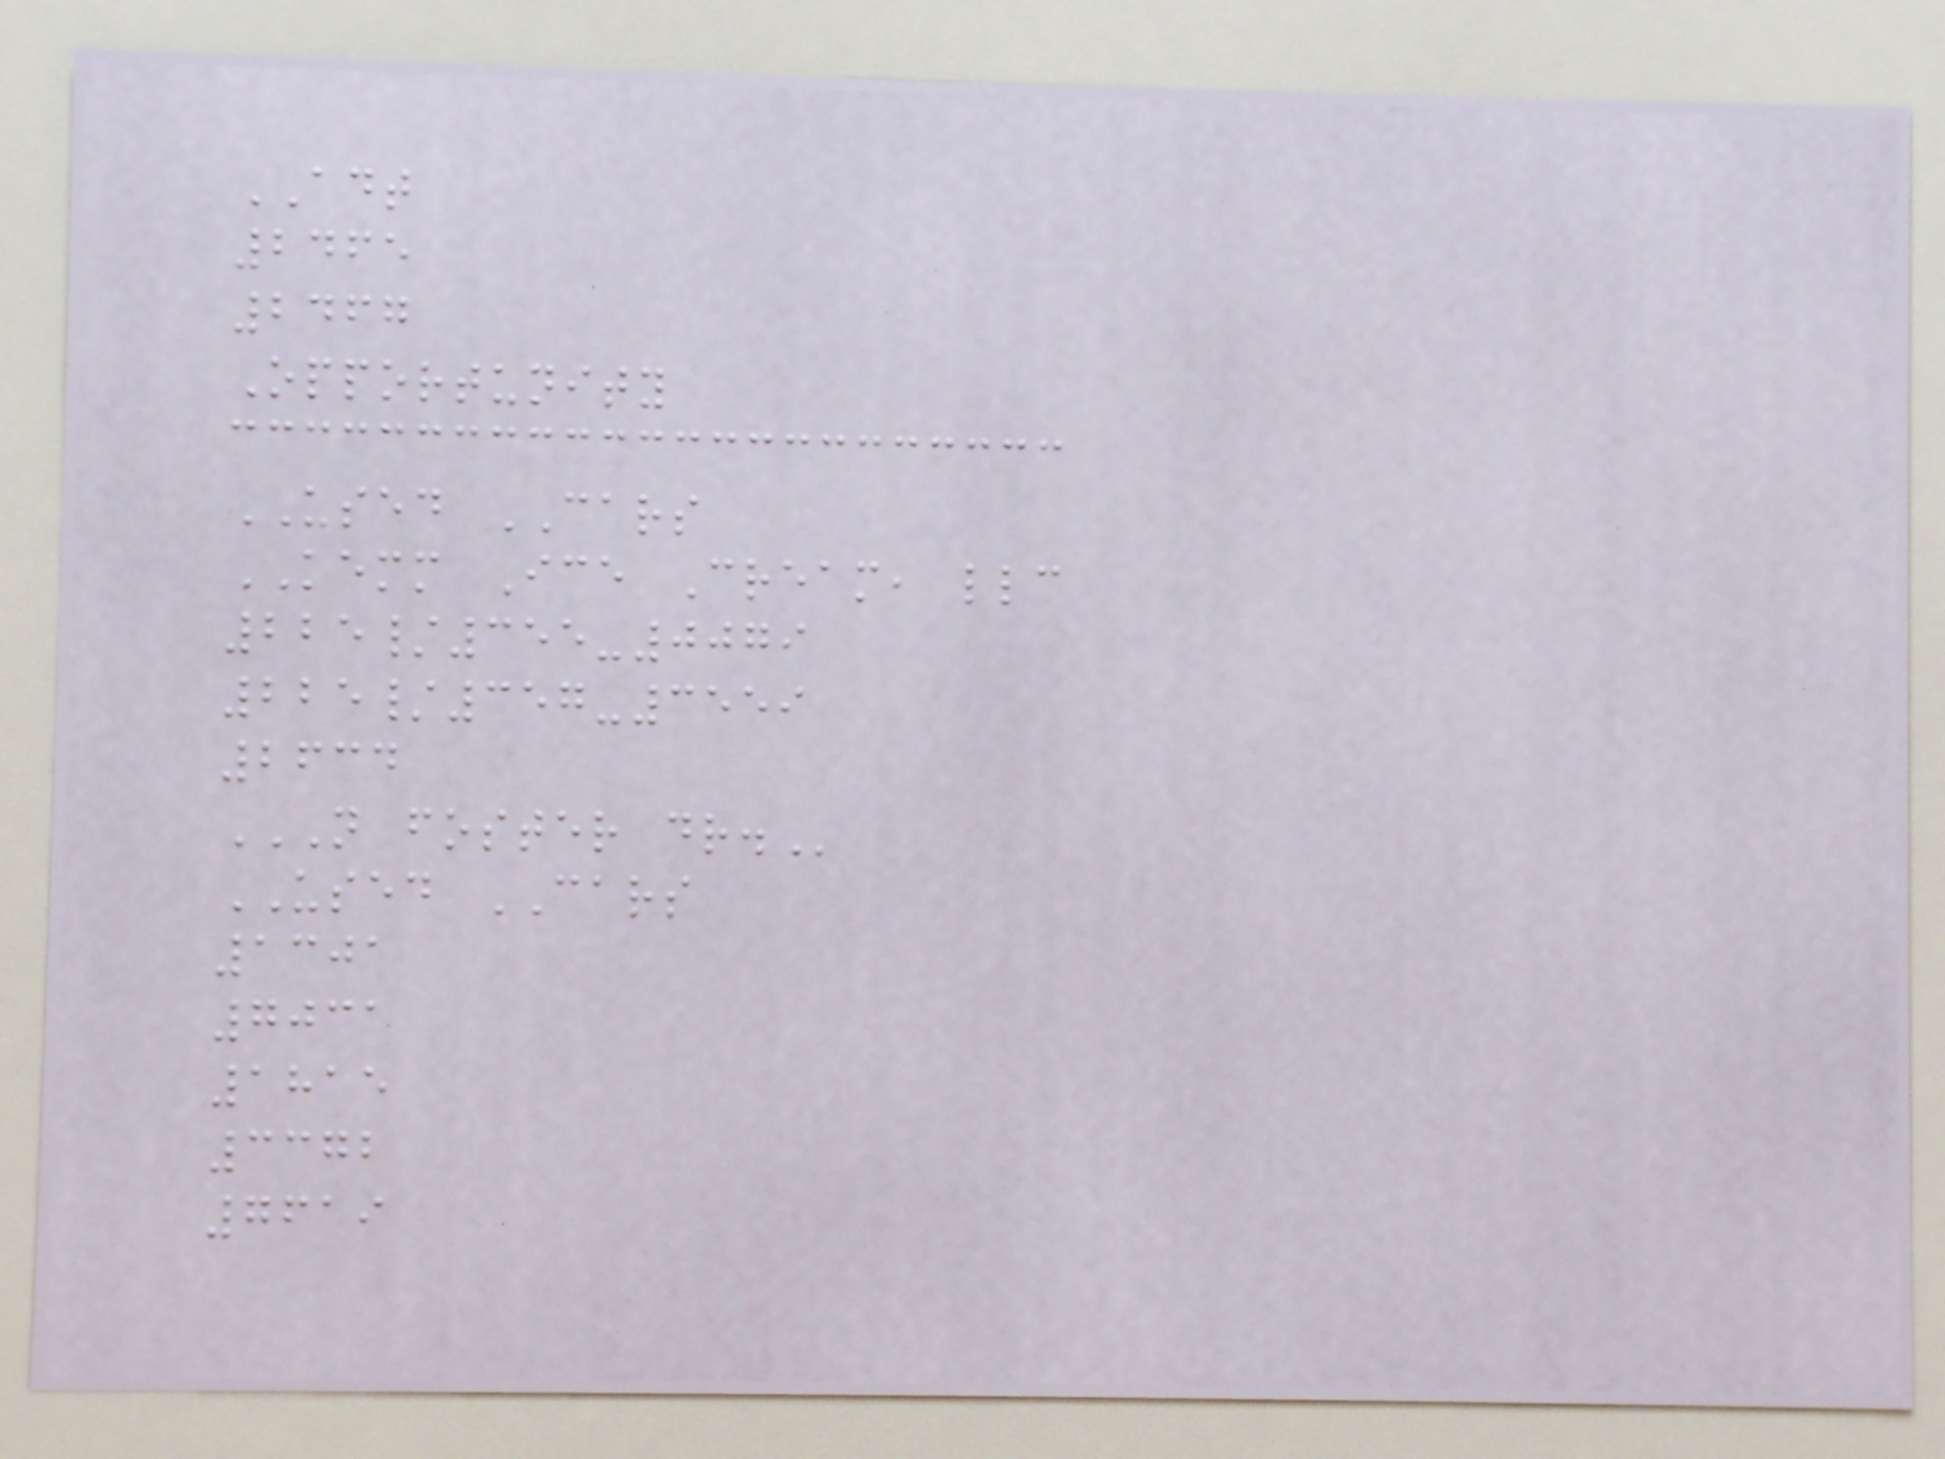ADT
2465
2467
Opportunity
USED CARS
KEMM Ice Cream, llc
225/355-0079
225/357-3559
2634
N FOSTER DR.
USED CARS
1301
7031
1815
3372
7619
